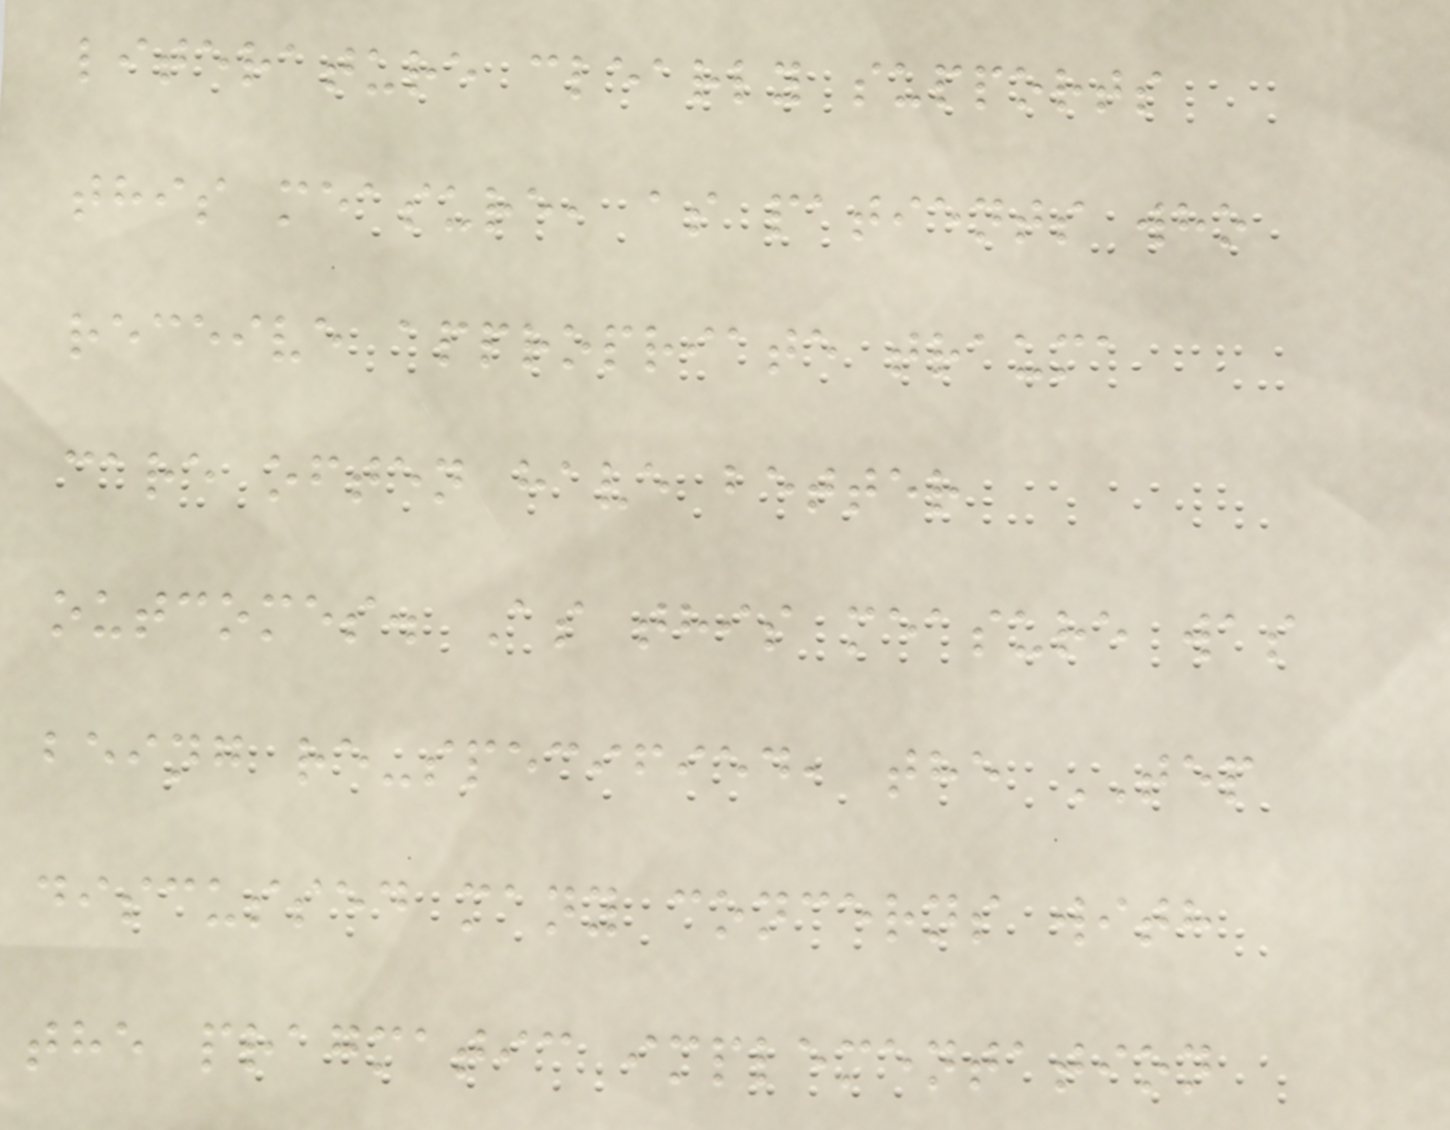literature clearly supports
this measure, as patients who
receive appropriate trauma
care often have better
outcomes. As this measure was
being re-specified, the TEP
discussed many concerns with
the pragmatic implementation
